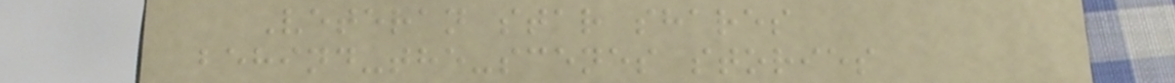Veteran star shares
behind-the-scenes stories
